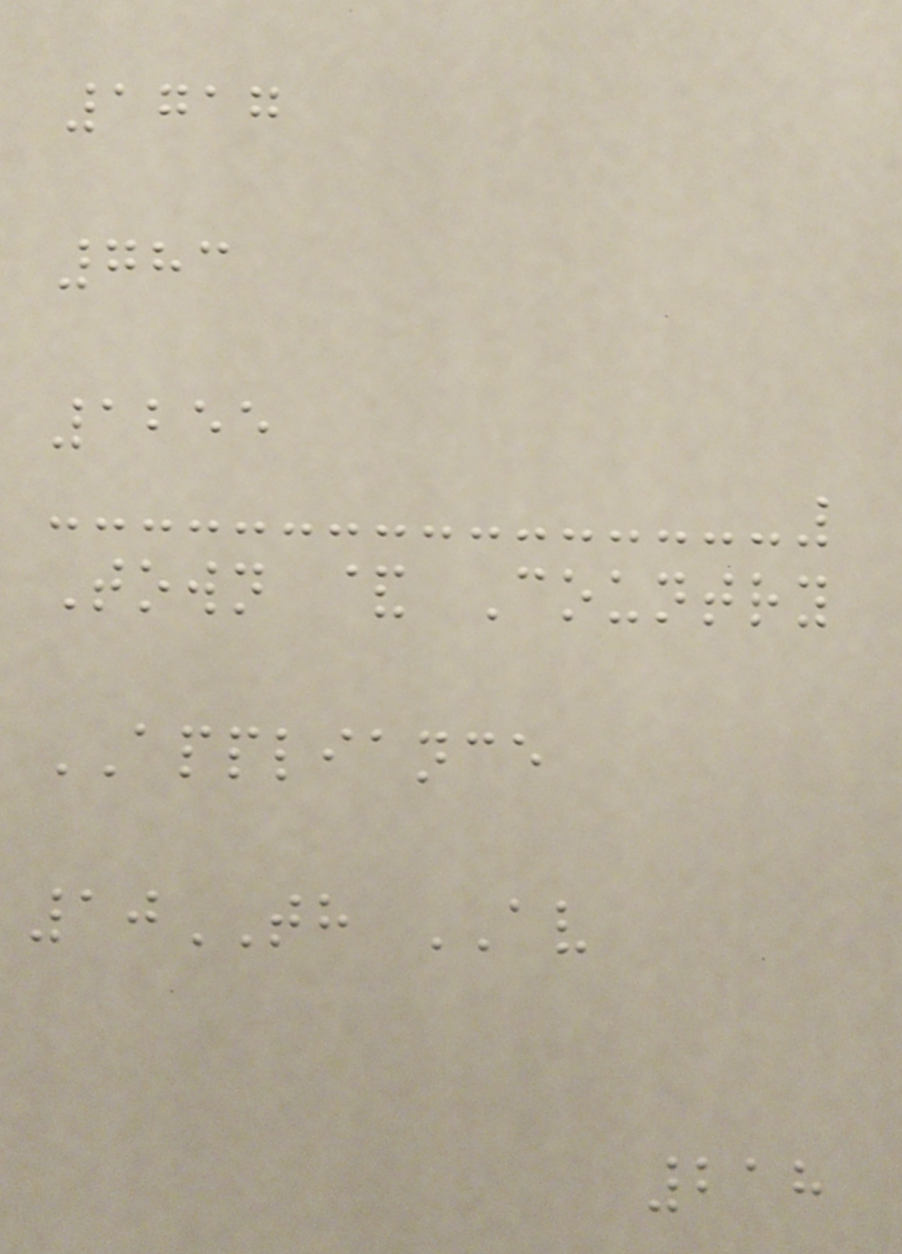1717
783
1255
Town & Country
APPLIANCE
10TH AV
218
